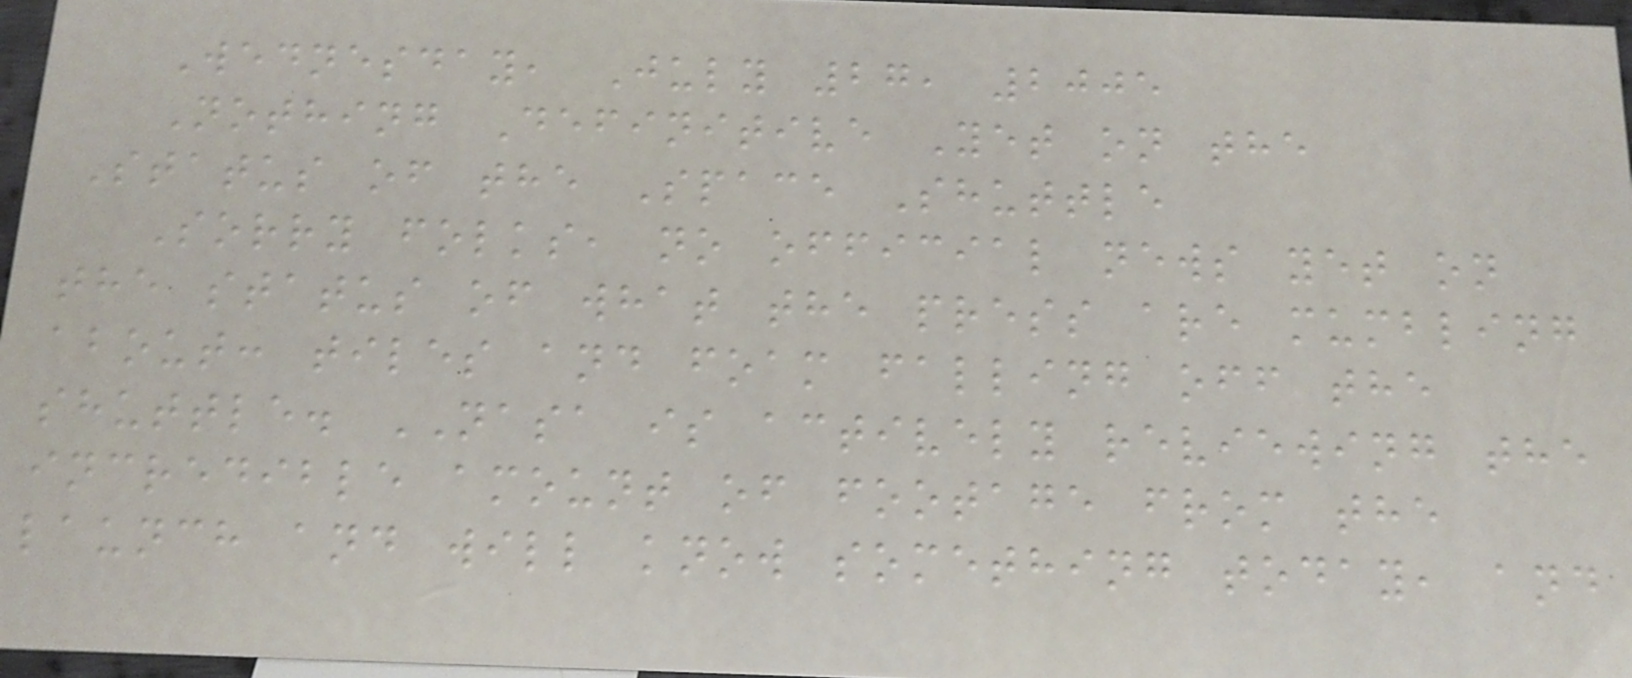Wednesday, July 27, 2005
Nothing Definitive Yet on the
Status of the Space Shuttle
Sorry folks, no official news yet on
the status of what the press are mumbling
about: tiles and foam falling off the
shuttle. NASA is actively reviewing the
incredible amount of footage from the
launch and will know something today, and
